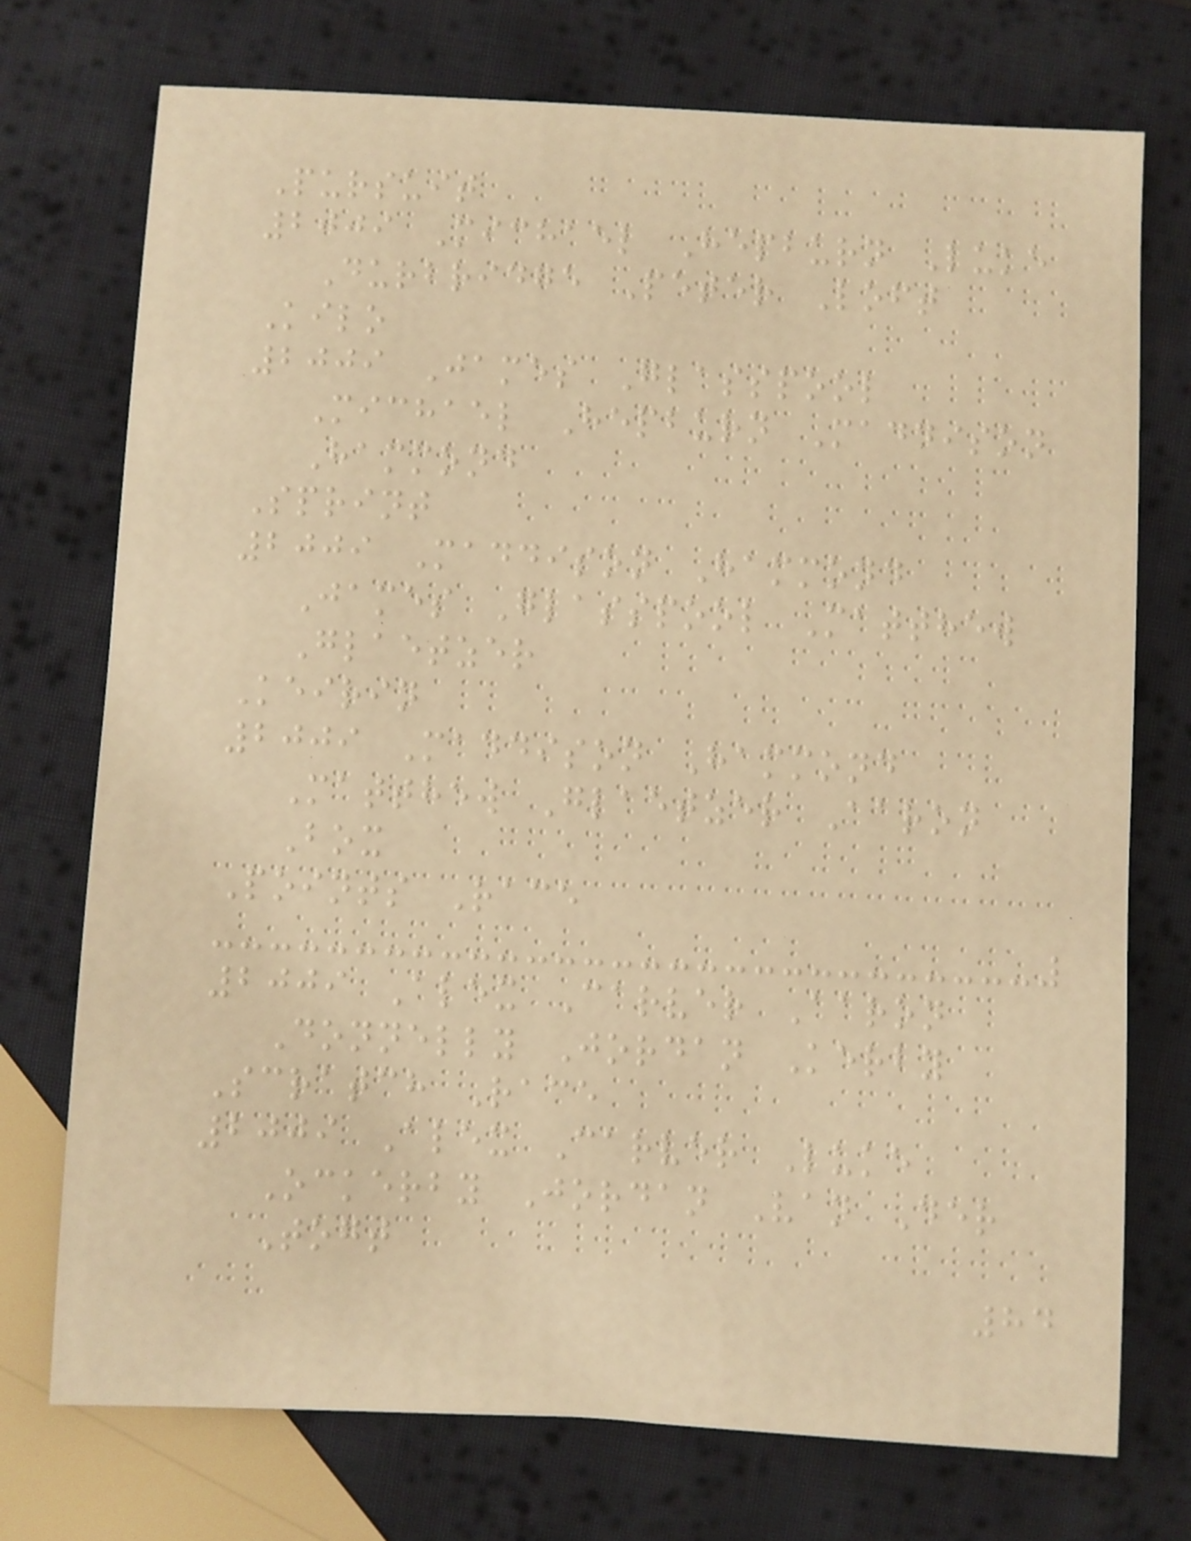Pursuit
2009 Michael Hepburn Luke
Durbridge Peter Loft
Kilo
2009 James Glasspool
Michael Hepburn Maddison
Hammond
Sprint
2009 Maddison Hammond
James Glasspool Matthew
Glaetzer
Keirin
2009 Maddison Hammond
Matthew Glaetzer Aaron
Box
Points Race
2009 Alex Carver Aaron
Donnelly Jordan Kerby
Scratch Race
2009 Alex Carver Luke
Ockerby Jordan Van Der
Togt
84
